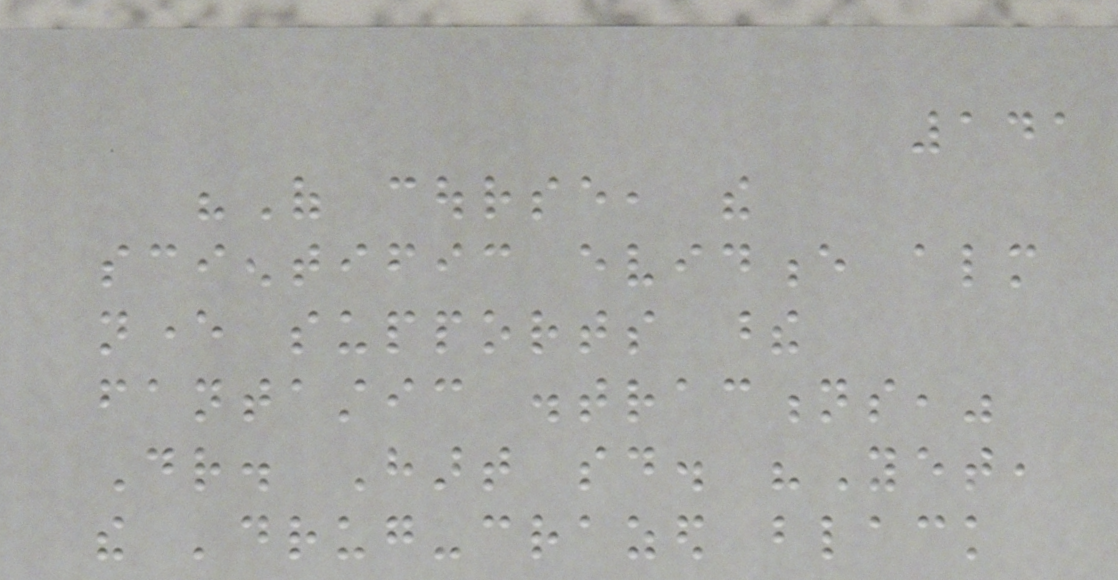141
"Of course, the
scientific evidence almost
never supports these
fantastic distractions,"
Dr. Hart said. "Yet,
the 'drug-crazed black
